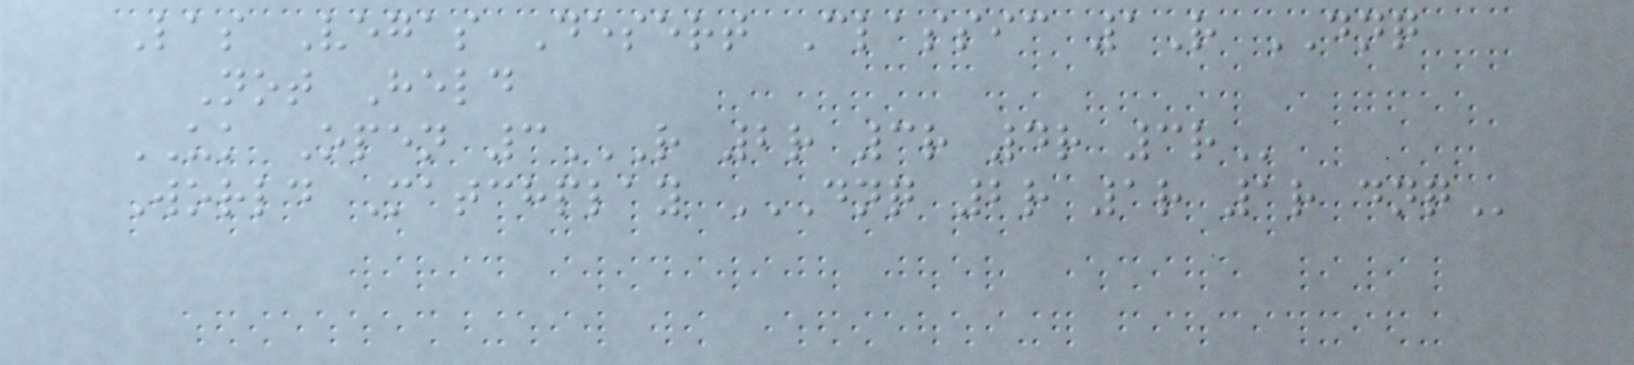Las Vegas Desert Classic 1R DNQ
Not Held
UK Open 3R 2R 3R 4R 3R
World Matchplay DNQ 2R 1R 1R DNQ
